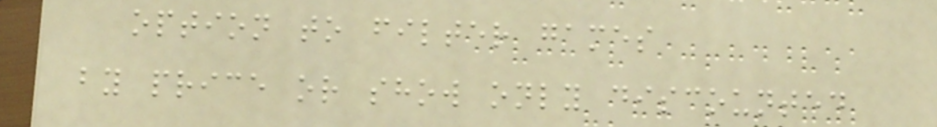option to filter games
by price or show only discounted
